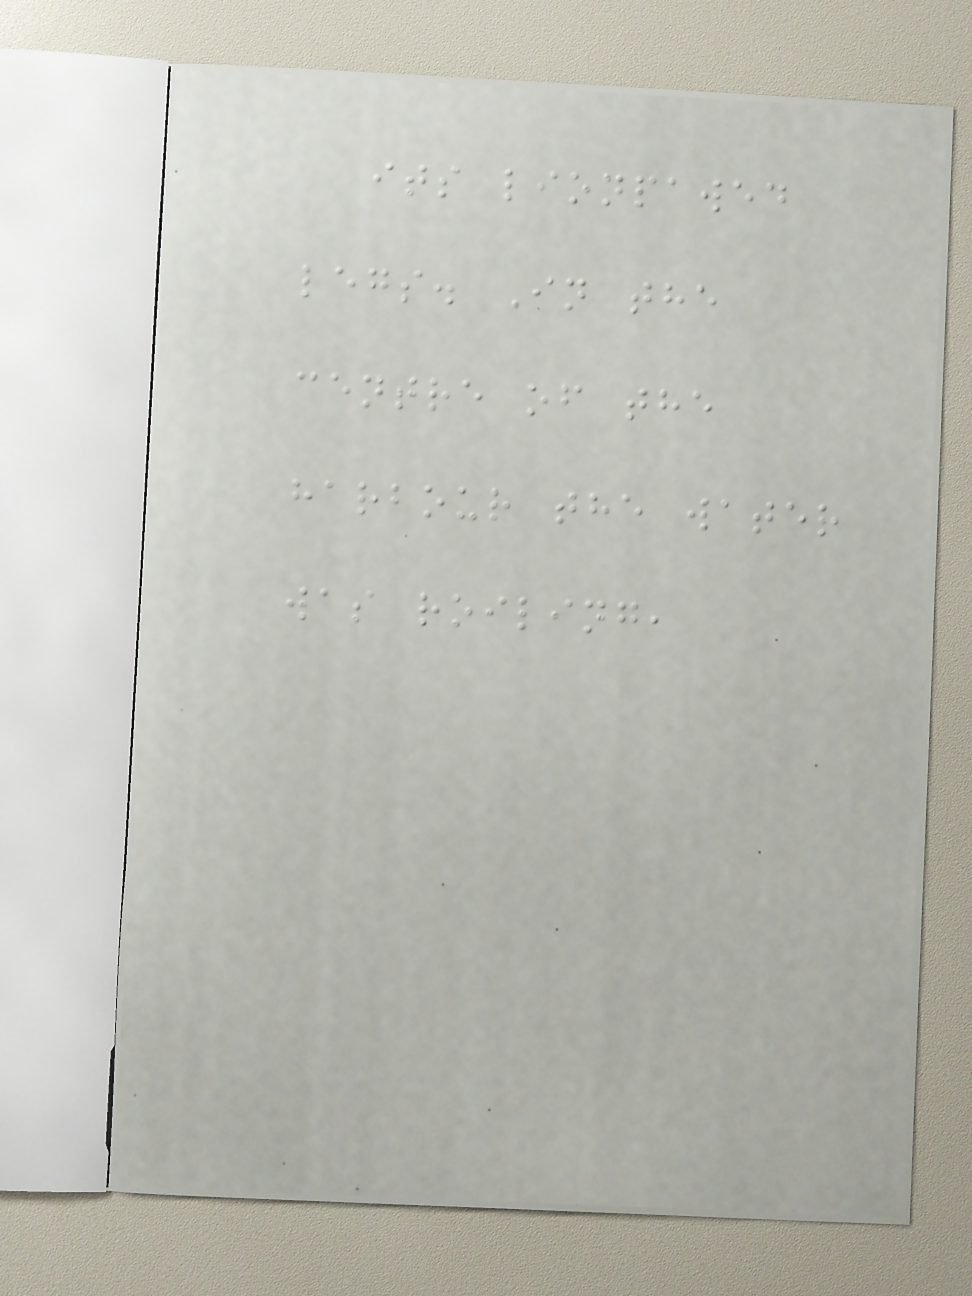its lionpawed
legs. In the
centre of the
harbour the water
was roiling,
